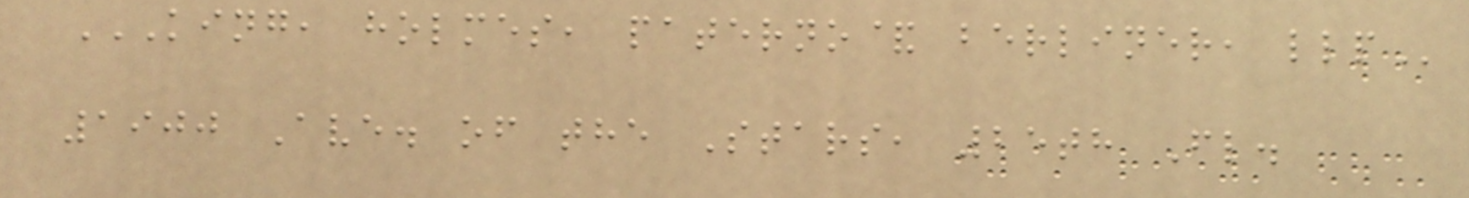KING, HOLMES, PATERNO& BERLINER, LLP
1900 Ave. of the Stars, 25th Fl.
